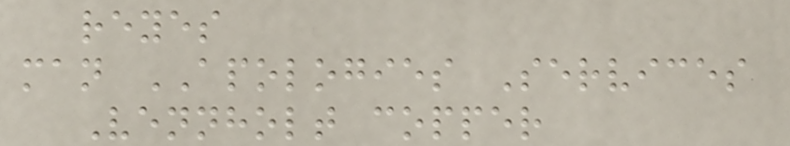reyes
man APOLOGIES Services
Vennholt copper
